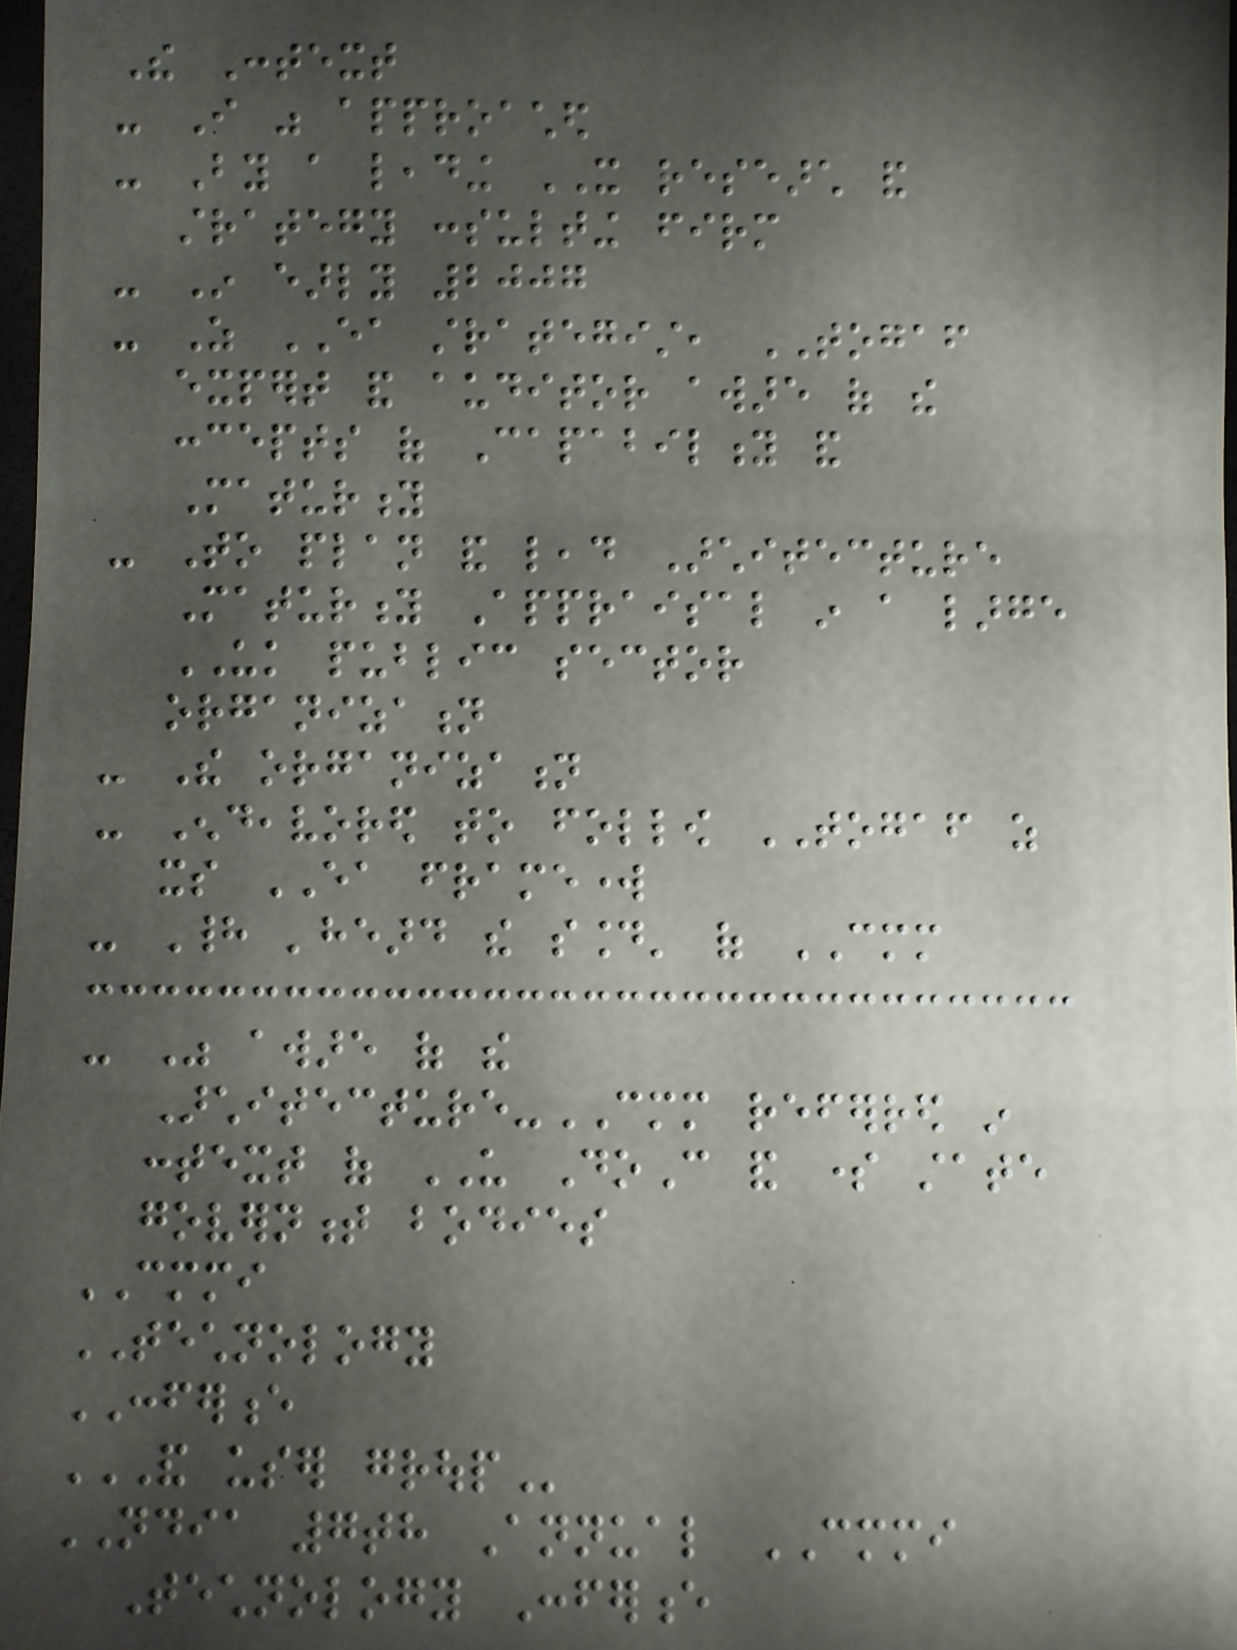The Context
- I was approached
- By a leading IT research and
strategy consulting firm
- In early 2007
- As EA strategist, TOGAF
expert and auditor aware of the
concepts of Capability and
Maturity
- To plan and lead Architecture
Maturity Appraisal in a large
UK public sector
organization
- The organization
- Endeavored to follow TOGAF as
its EA framework
- Had 'heard the sound' of CMM
- Was aware of the
Architecture-CMM referred in
context of US DoC and some state
government bodies
CMMI
TECHNOLOGY
CONFERENCE
AND USER GROUP
NDIA 7th Annual CMMI
Technology Conference
